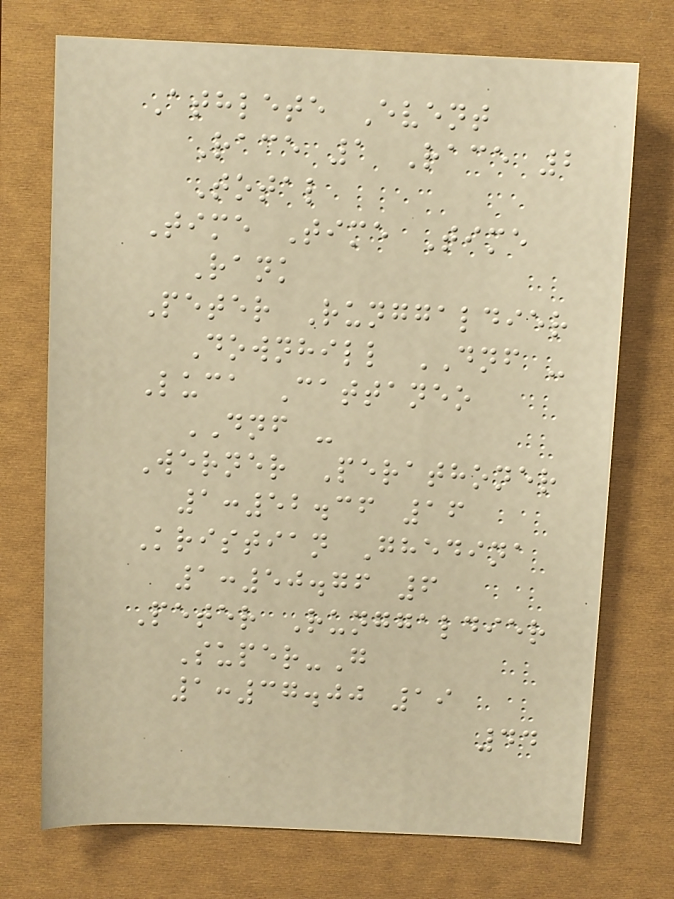Athlete Event
Race 1 Race 2
Total
Time Time Time
Rank
Peter Runggaldier
Downhill DNF -
Luca Cattaneo
DNF -
Werner Perathoner
1:52.36 16
Kristian Ghedina
1:50.76 6
Peter Runggaldier
Super-G
1:37.00 19
44
